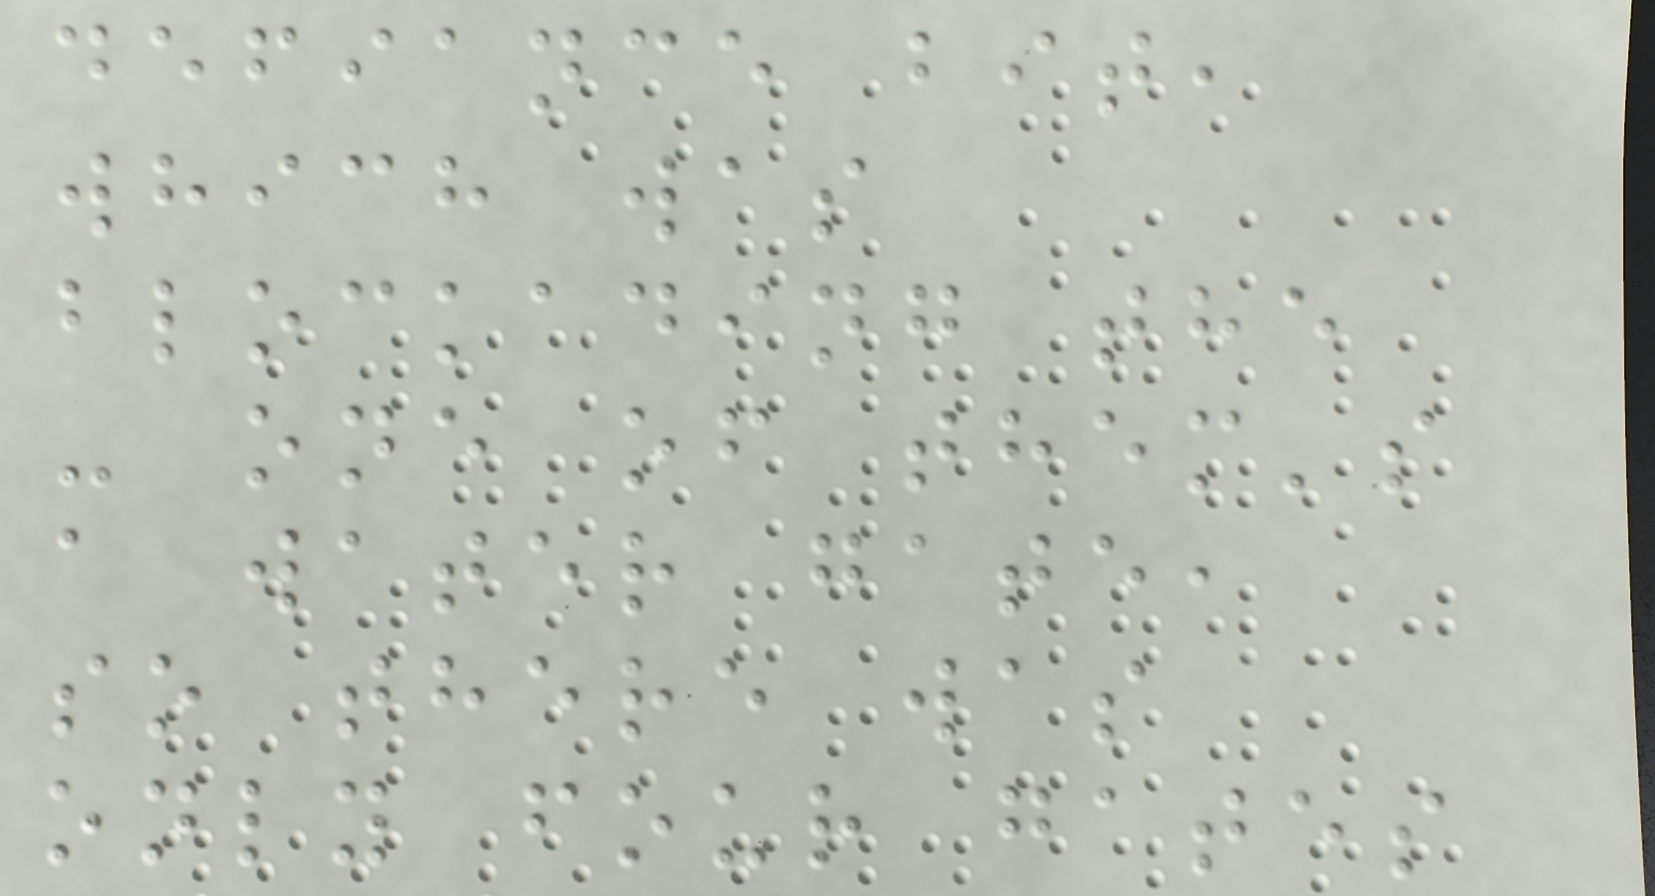defiance bit,
which was
blockading the
- one of them's
a water gate,
so there was
only four gates
